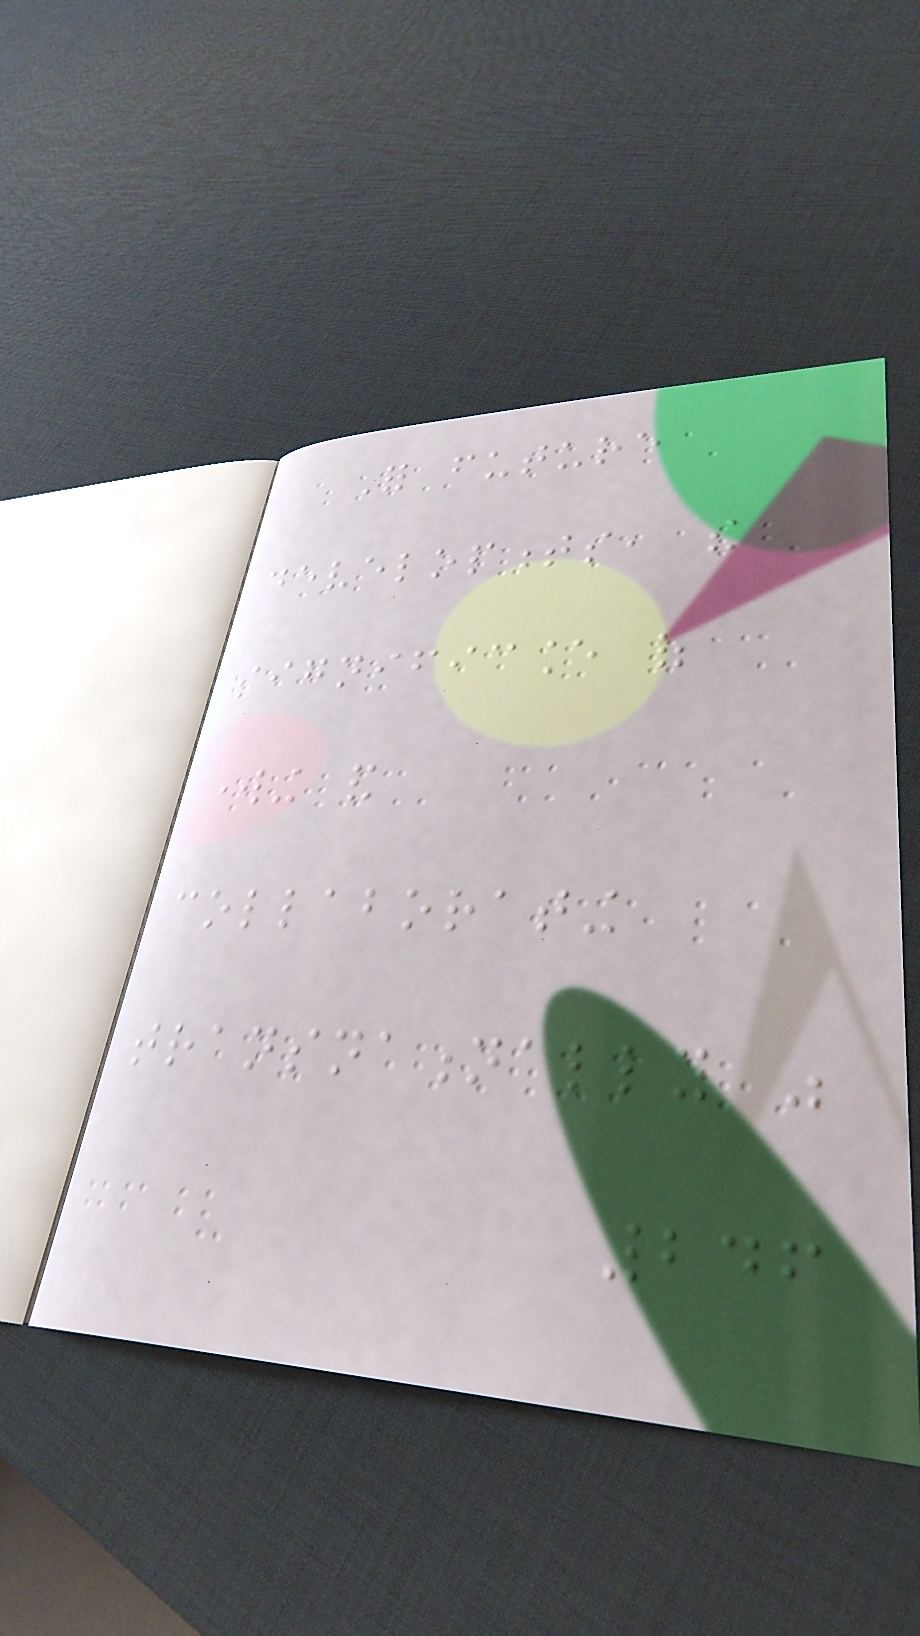For future
developments, the
significance of
working and
collaborating
transnationally was
246
